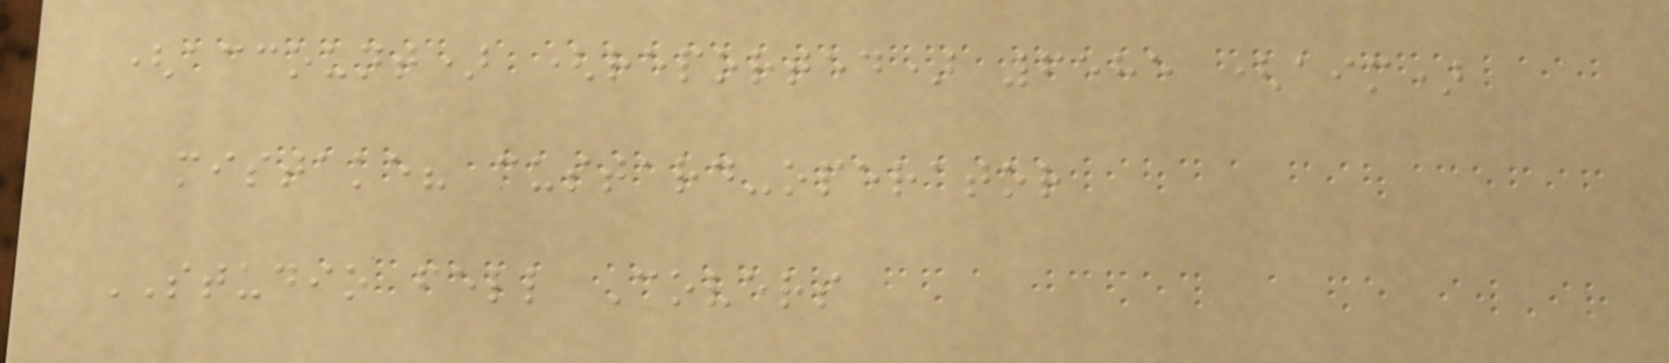(account) (reported) 6585 (aim)
mistake? custard-operator
STUDIO fell Covers
